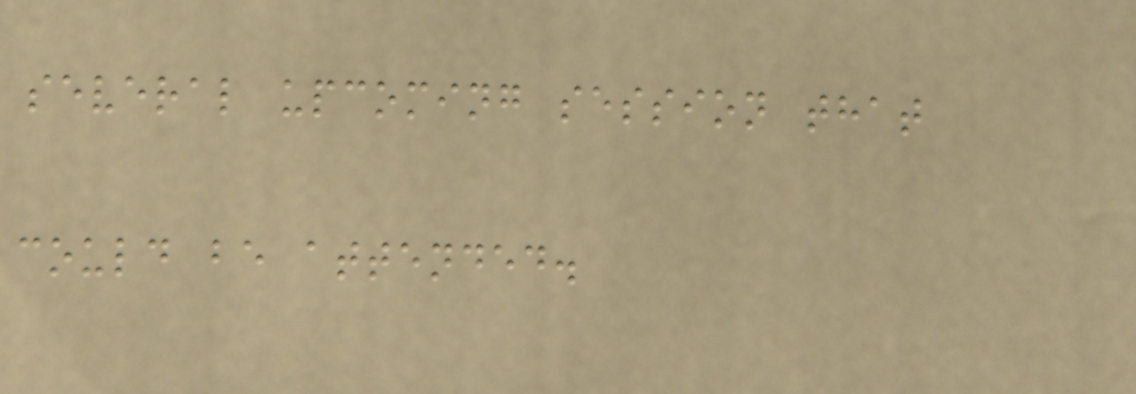several upcoming session that
could be attended.
